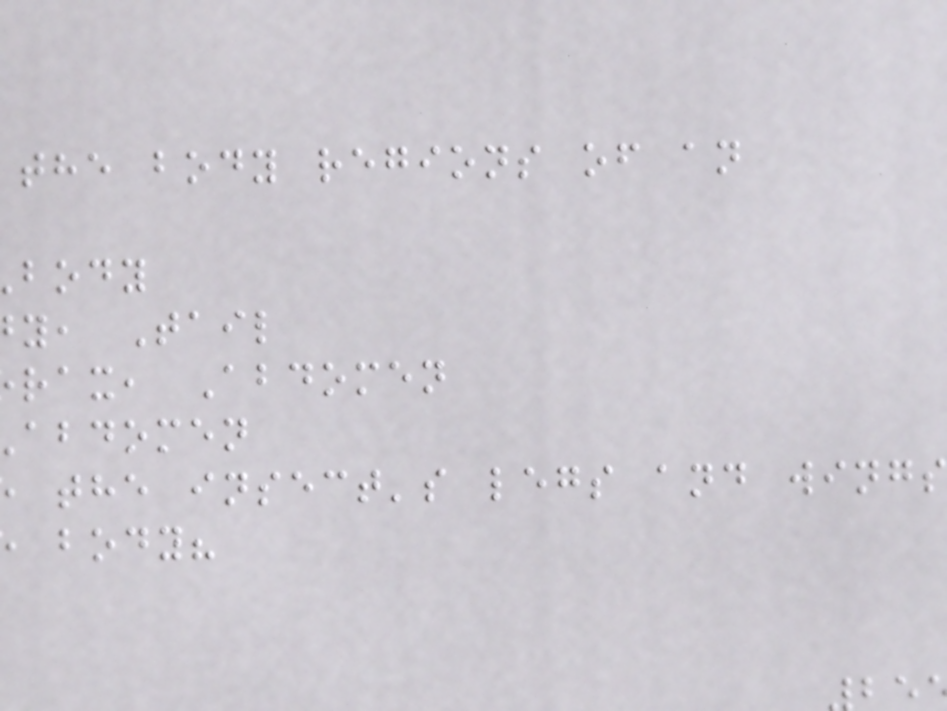the body regions of an
y, Tail
rax, Abdomen
abdomen
the insect's legs and wings
body?
